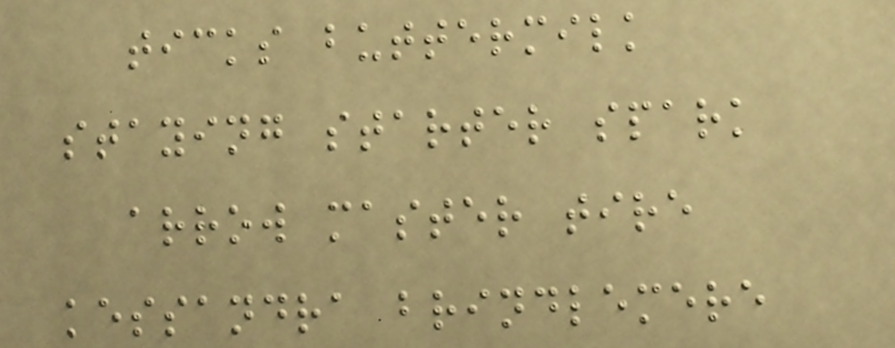ticks buttermilk
staying starter spark
arrow master tire
kessandra brindlemere
